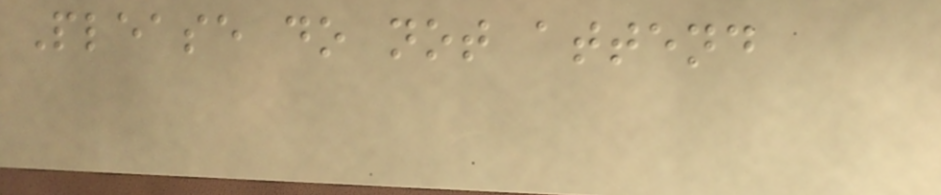Please do not attend
